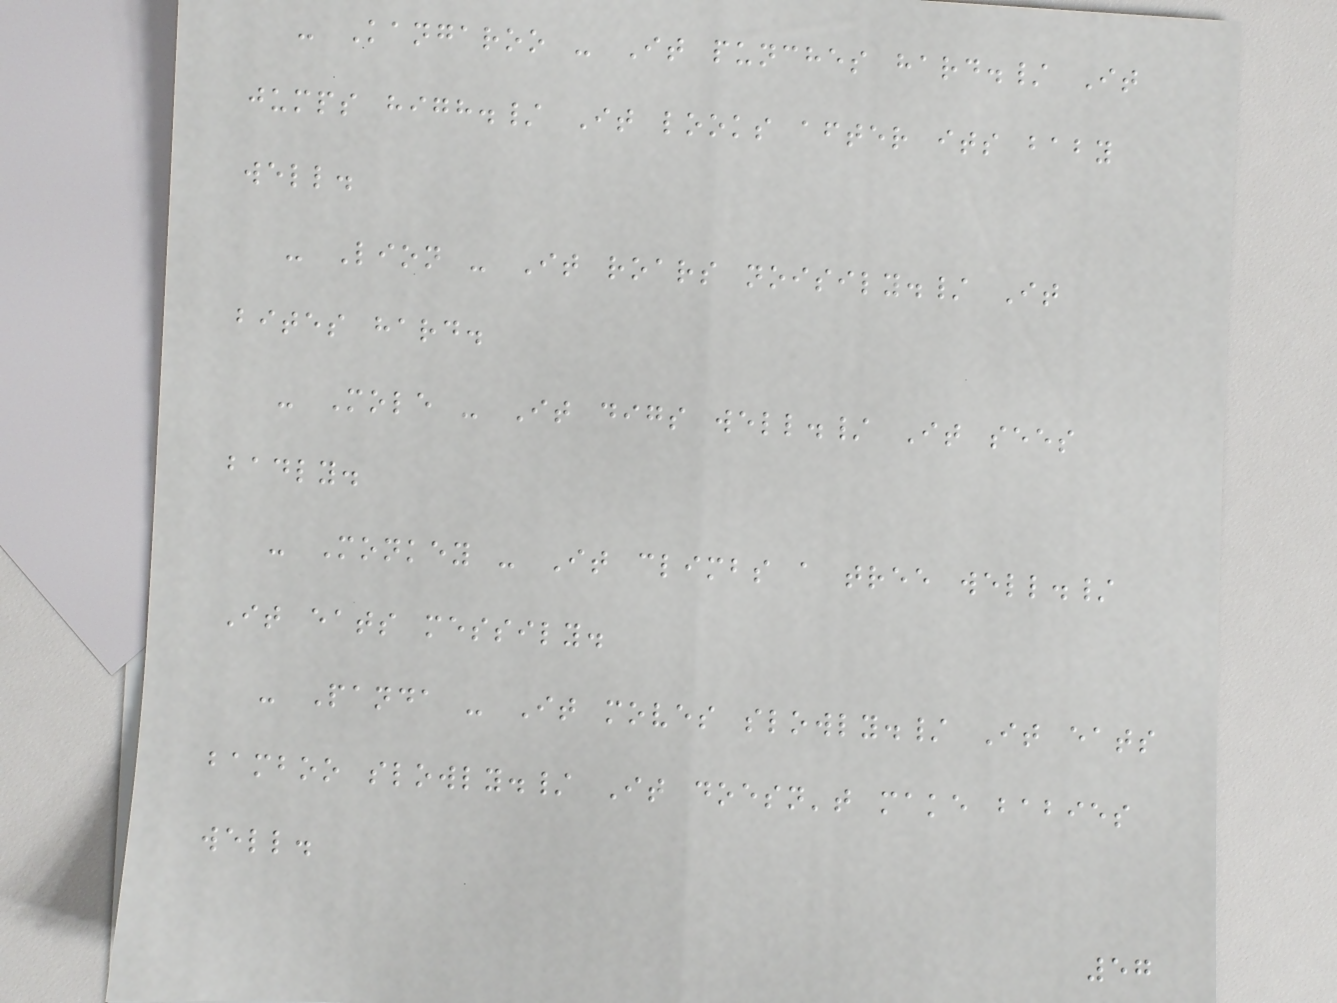- Kangaroo - It punches hard./ It
jumps high./ It looks after its baby
well.
- Lion - It roars noisily./ It
bites hard.
- Mole - It digs well./ It sees
badly.
- Monkey - It climbs a tree well./
It eats messily.
- Panda - It moves slowly./ It eats
bamboo slowly./ It doesn't make babies
well.
57
